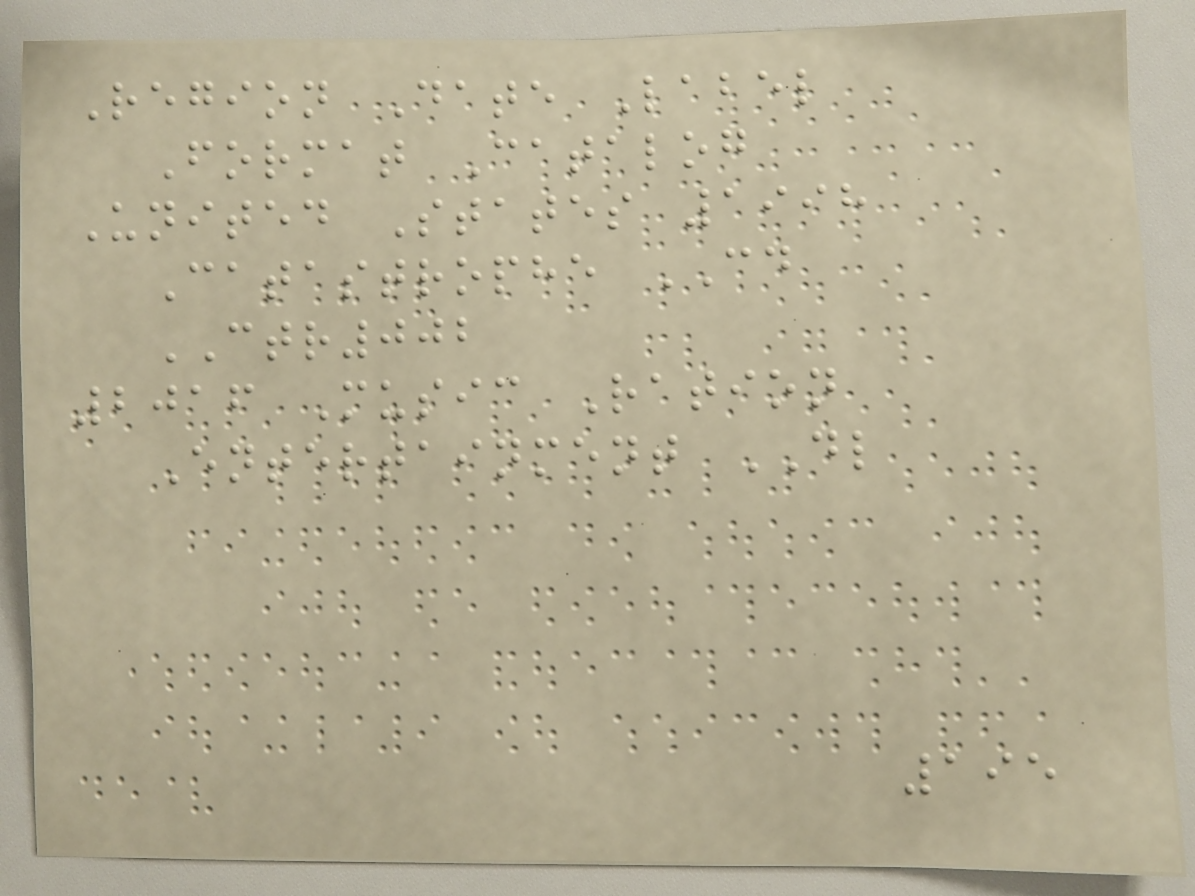Region Date Label
Format Catalog
United States 1998
Catastrophe CD
CTR002
2016 Music Ration
Entertainment DL
195
